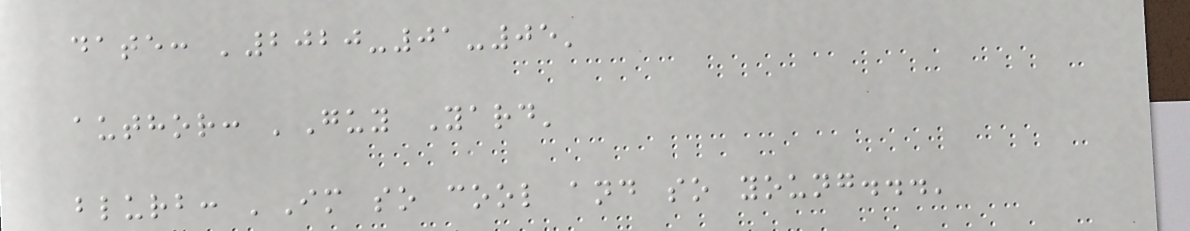date: '2020-01-05'
author: 'Guy Yard'
blurb: 'Im so cool and so young...'
